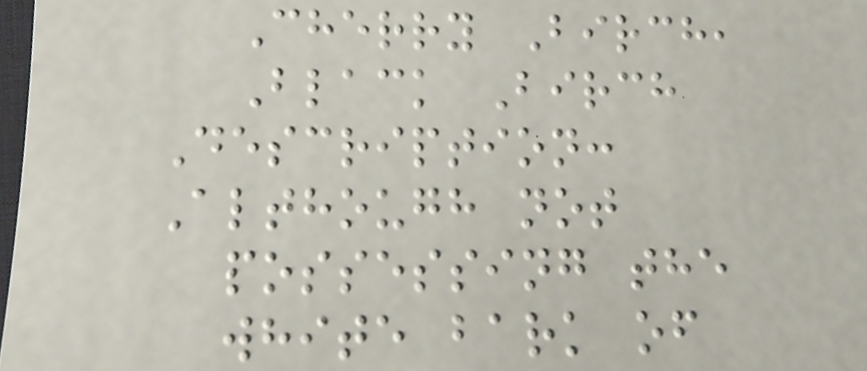Cherry Birch,
Black Birch
Description:
Although not
possessing the
white bark of
